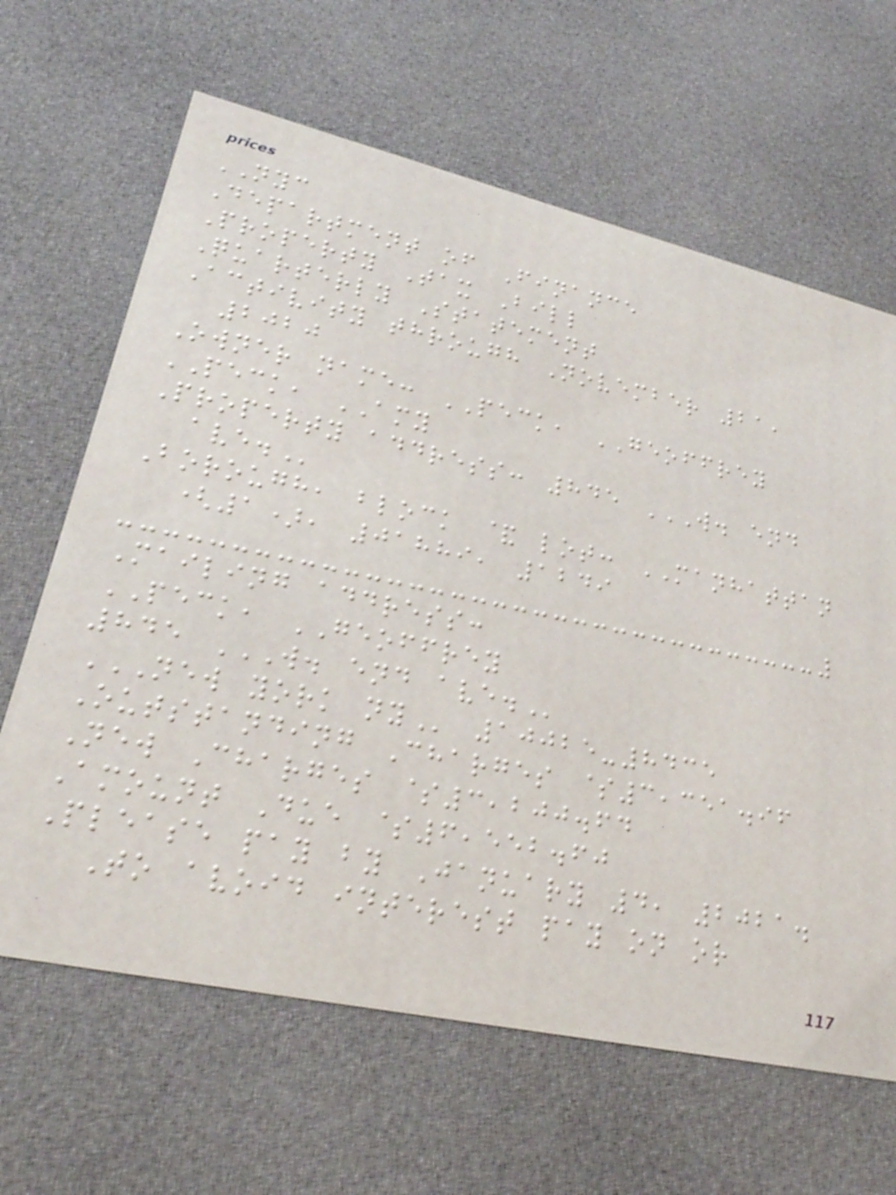NYC
Department of Finance
Property Tax Bill
Quarterly Statement
Activity through November 21,
2020
Owner name: PECK, GEOFFREY
PECK, AMY
Property address: 845 W. END
AVE.
Borough, block & lot: MANHATTAN
(1), 01889, 1249
Mailing address:
PECK, GEOFFREY
845 W. END AVE.
NEW YORK NY 10025-8435
Outstanding Charges $3,351.96
New Charges $3,200.64
Amount Due $6,552.60
Please pay by January 4, 2021.
To avoid interest pay on or
